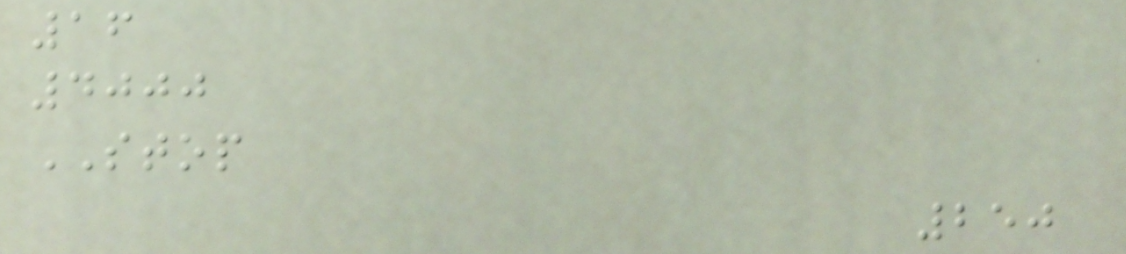16
4000
STOP
250
